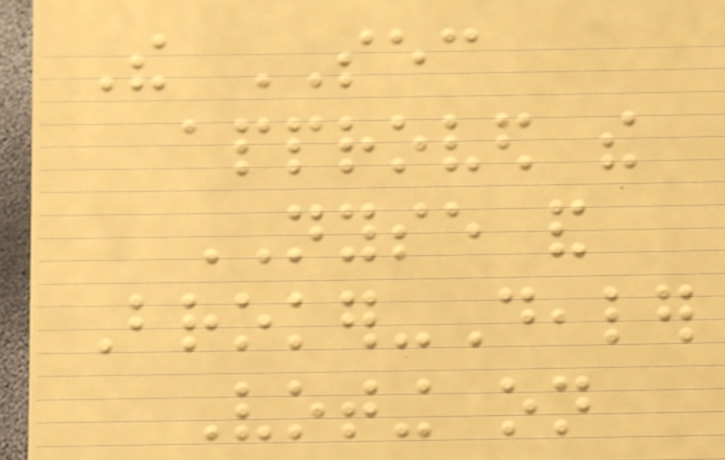The SEC
approved the
NYSE and
Broker-Dealer
Voting on
